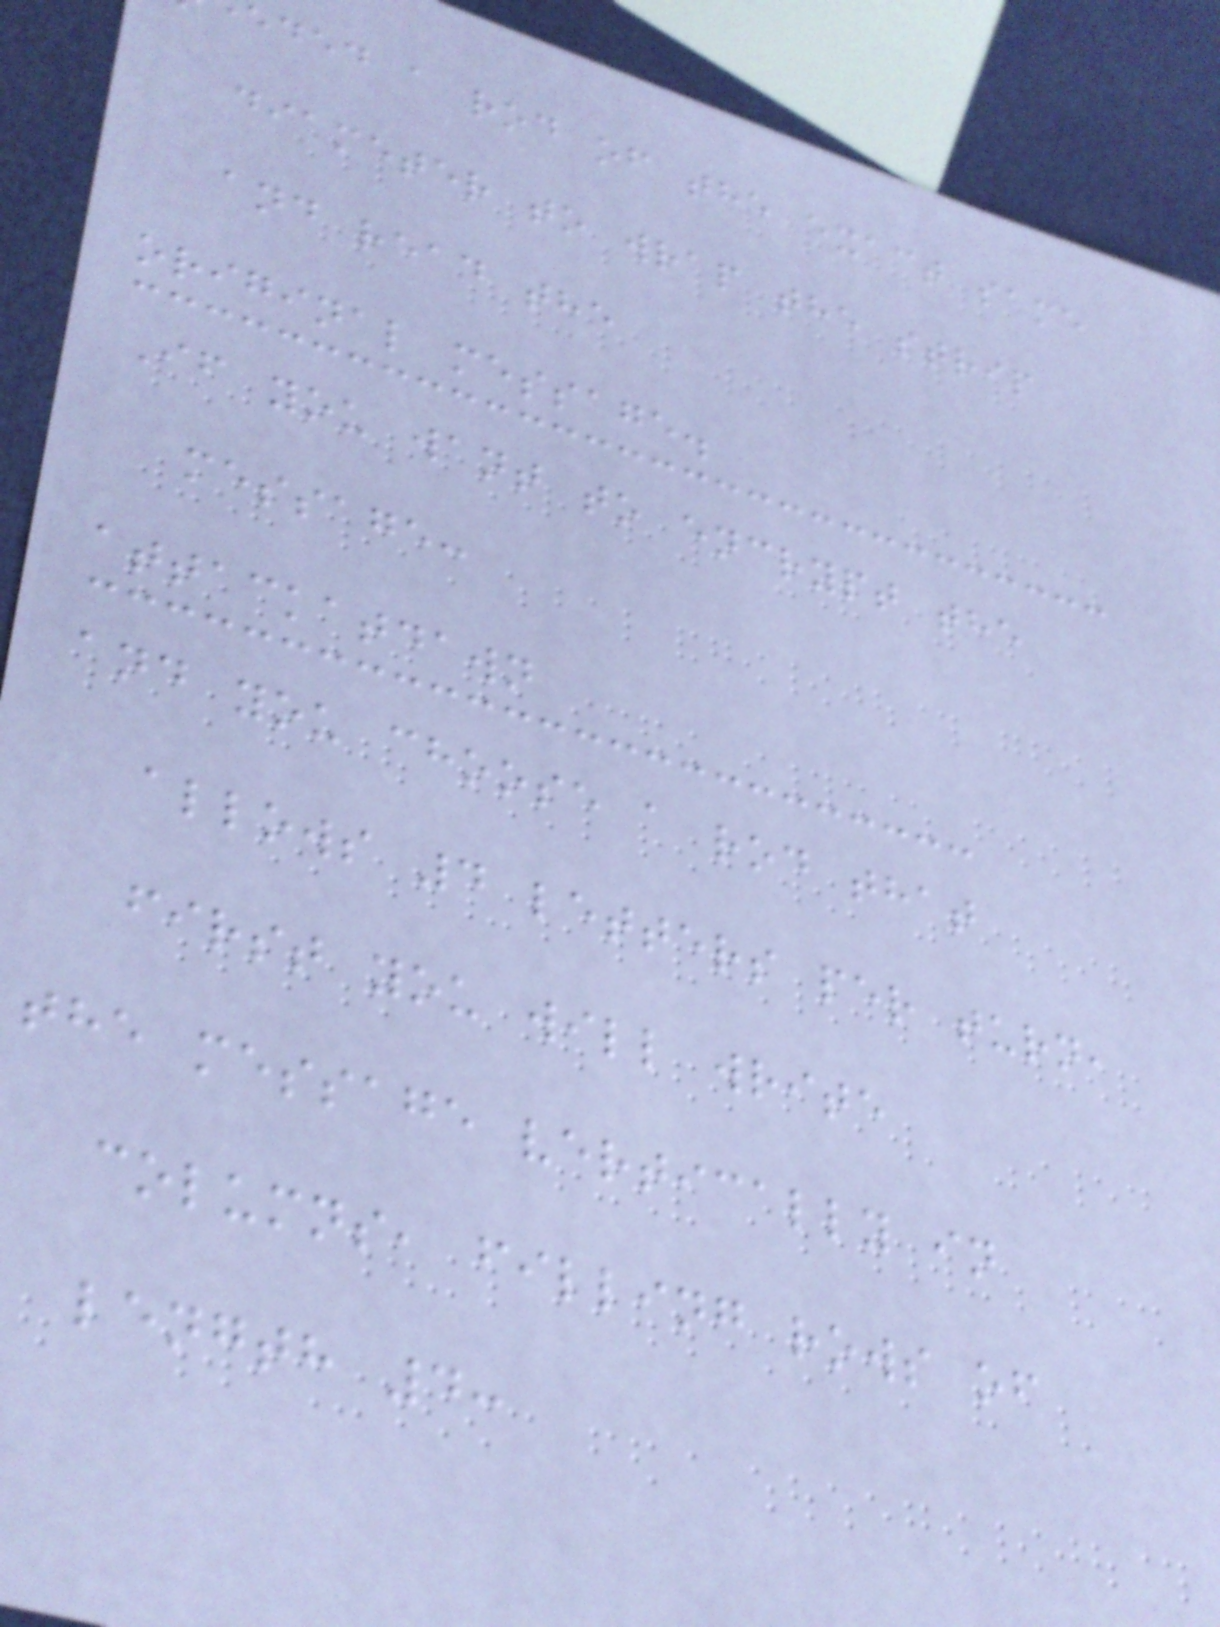eded a rod of the exact same
diameter to wrap the strip
and read the
original message.
If you want to encrypt the
message:
attackatdawn
and you choose a rod that
allows 4 letters per turn,
first you will write
the message vertically in
columns, filling rows of
length 4:
